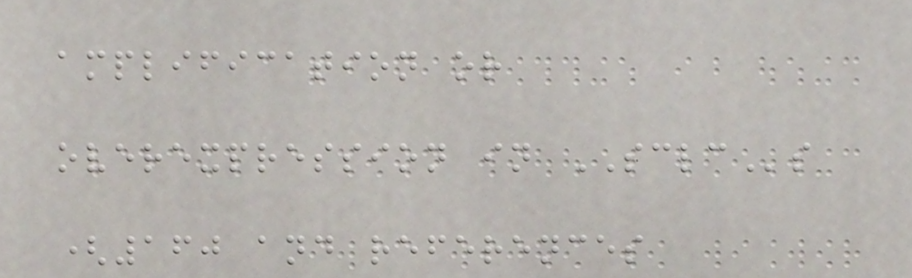amplification or
overexpression in SCLCs
(160 and references
